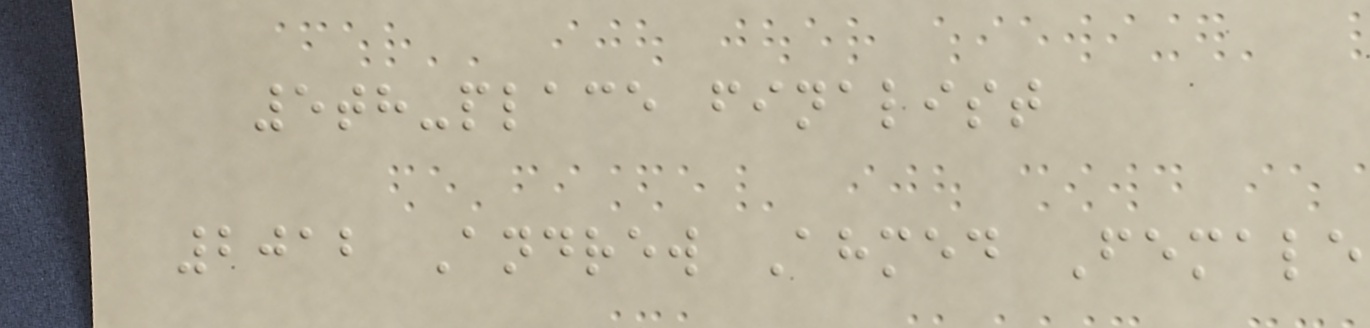5th-place finalist
2012 Andrew Ahmed Female
